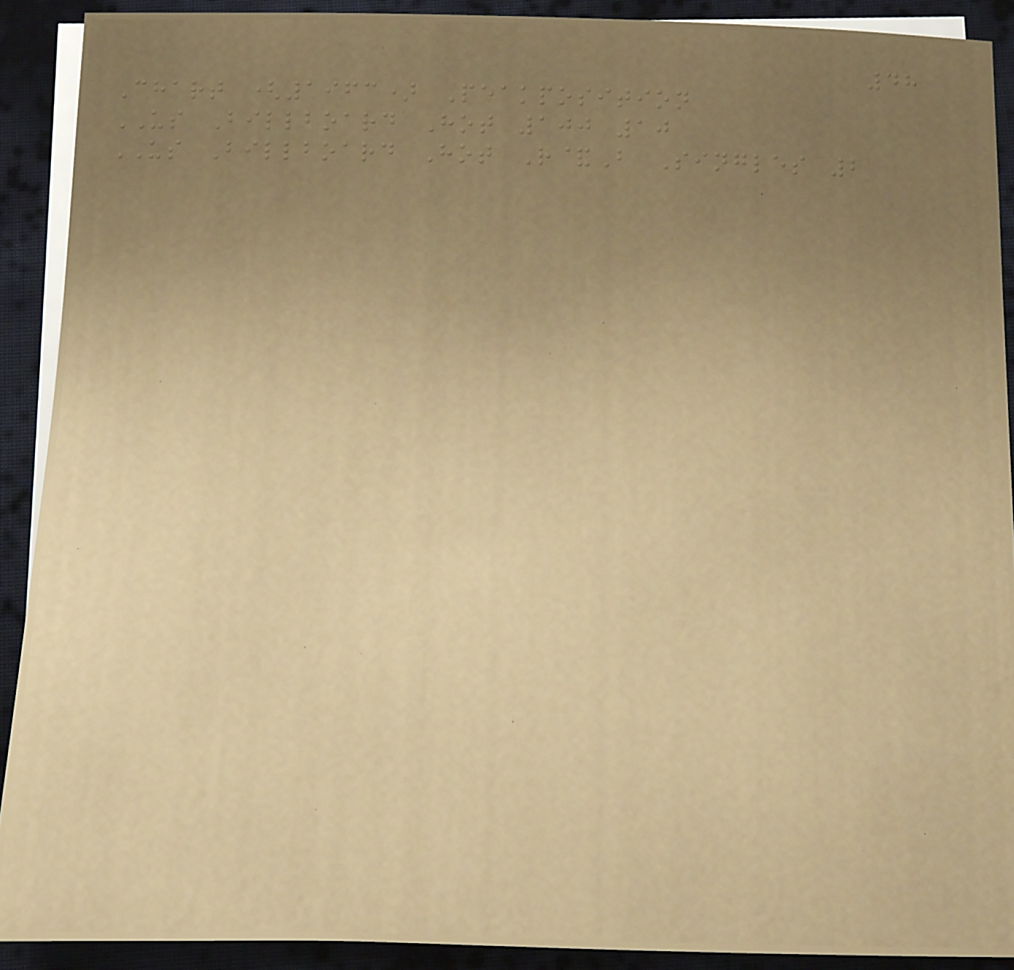48
Chart (1963) Peakposition
US Billboard Hot 100 10
US Billboard Hot R&B Singles 2
